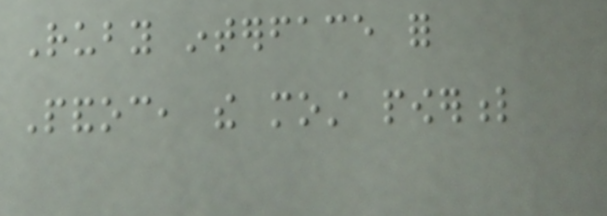Ruby interface for
Pandoc, the most powerful
